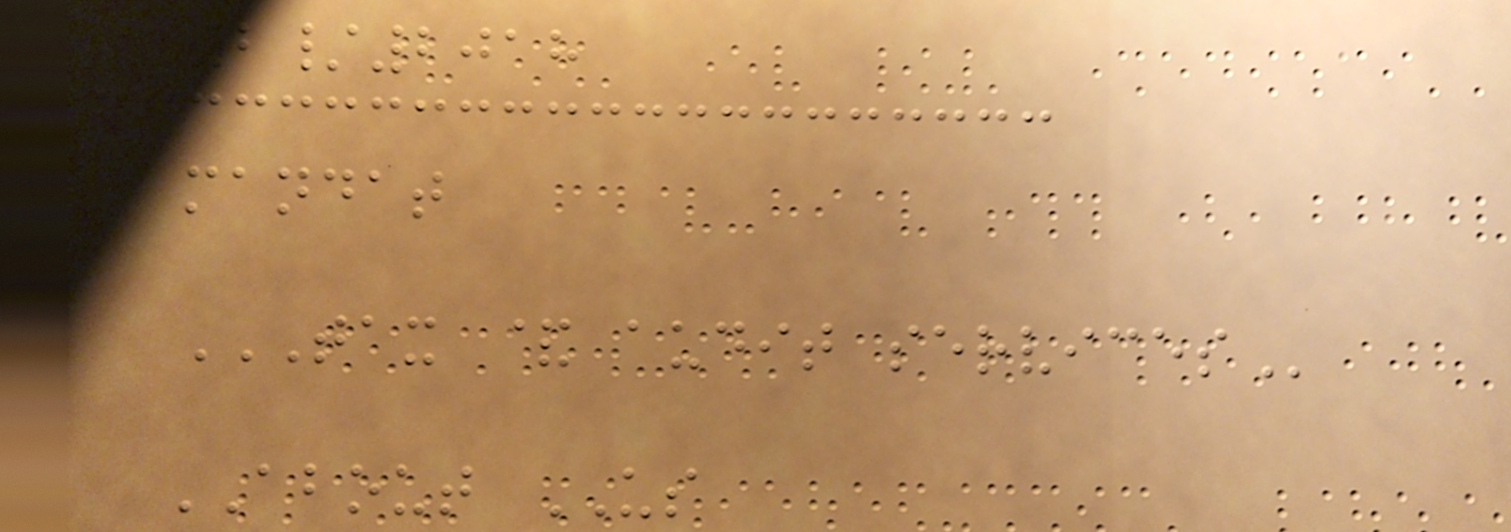2/2018
mandat
TAX & AUDIT SERVICES
ABOUT US
